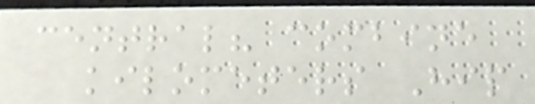central? combine
kilometers Hip
